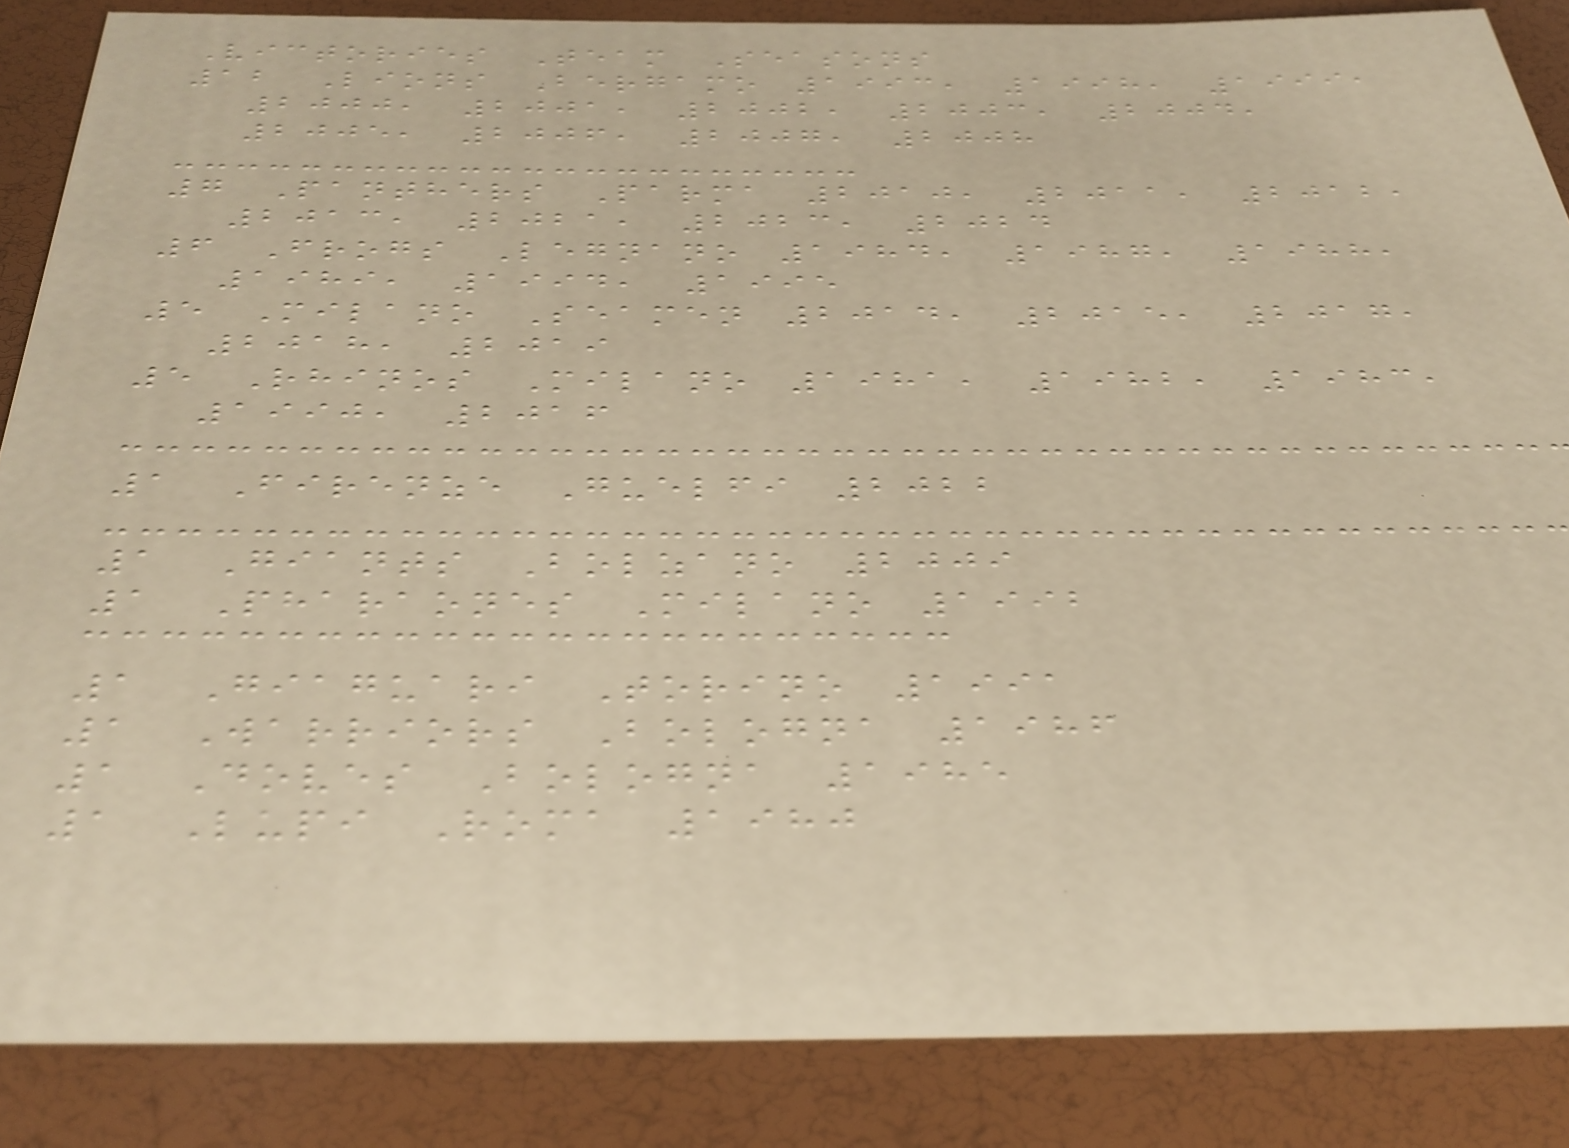Victories Team Seasons
12 Lions Bergamo 1993, 1998, 1999,
2000, 2001, 2002, 2003, 2004,
2005, 2006, 2007, 2008
7 Panthers Parma 2010, 2011, 2012,
2013, 2021, 2023, 2024
6 Frogs Legnano 1984, 1987, 1988,
1989, 1994, 1995
5 Milano Seamen 2014, 2015, 2017,
2018, 2019
5 Rhinos Milano 1981, 1982, 1983,
1990, 2016
1 Firenze Guelfi 2022
1 Giants Bolzano 2009
1 Pharaones Milano 1992
1 Giaguari Torino 1991
1 Warriors Bologna 1986
1 Doves Bologna 1985
1 Lupi Roma 1980
